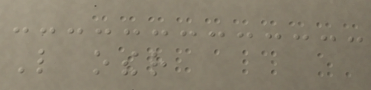Like other
